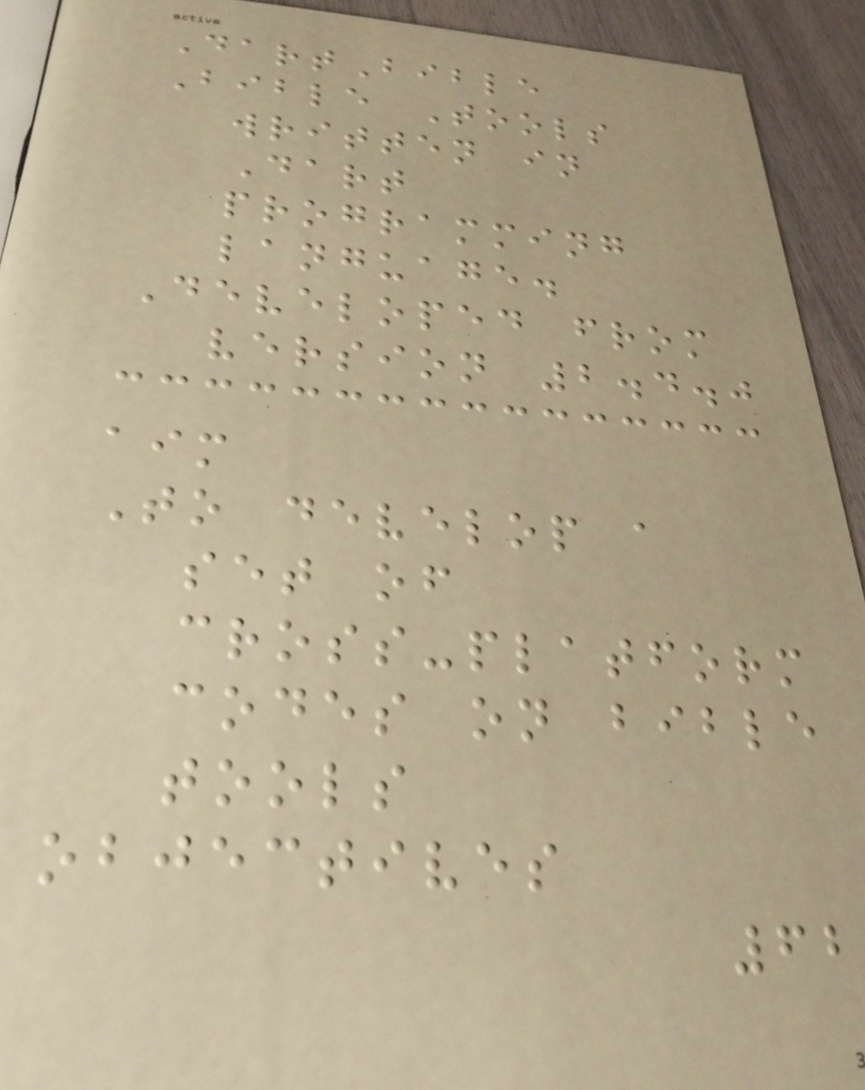DartBible
Bible Tools
written in
Dart
programming
language.
Developed from
version 2.4.0
aim
To develop a
set of
cross-platform
codes on bible
tools
objectives
62
